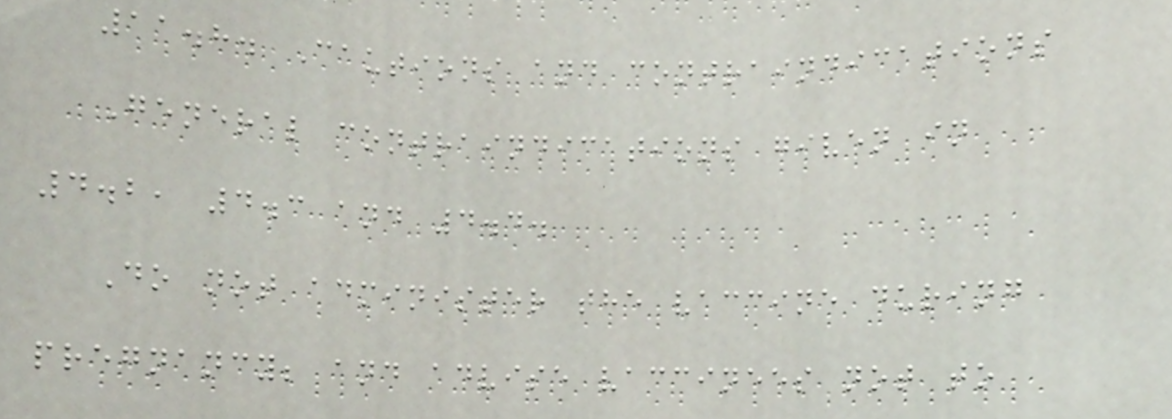11.8. Cautions and contraindications
General contraindications given in
4.2, 4.3 and 4.4.
Do not administer the vaccine during
pregnancy; and advise vaccinees not to
